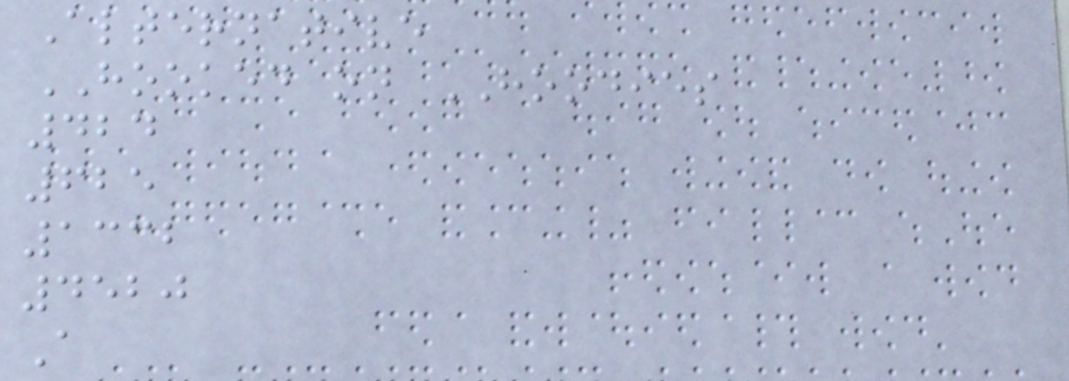Alternative
HOOKED on HOODIES
424
625
1332
4520
A
